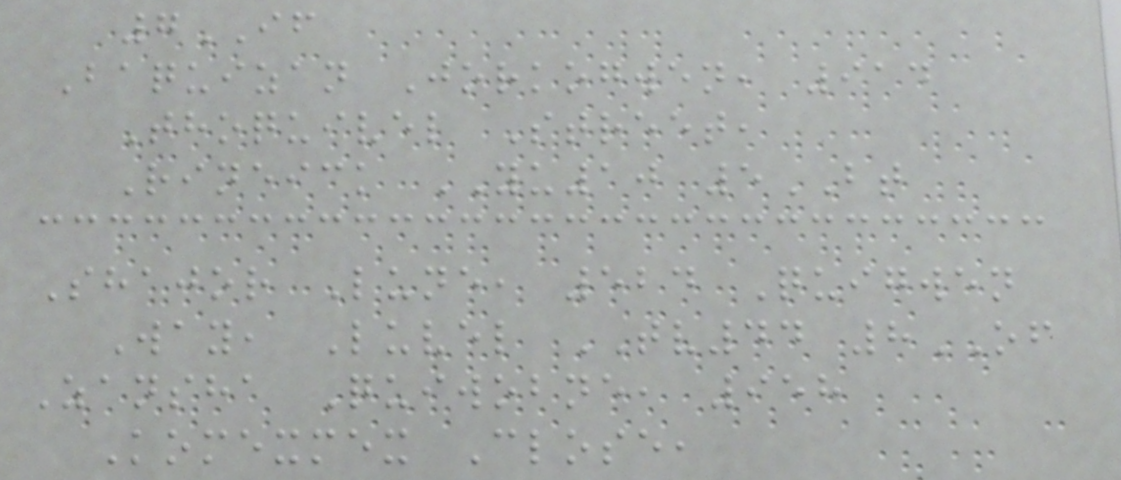7IF
Baquizan Jorkogwen, 914
Thoquivel Street,
Rineick YU10 5BT
Shajor Lune, 524 Quigwen
Way, Luvel TV44 8OF
Zansha Quiwobne, 958
Komexmex Close,
